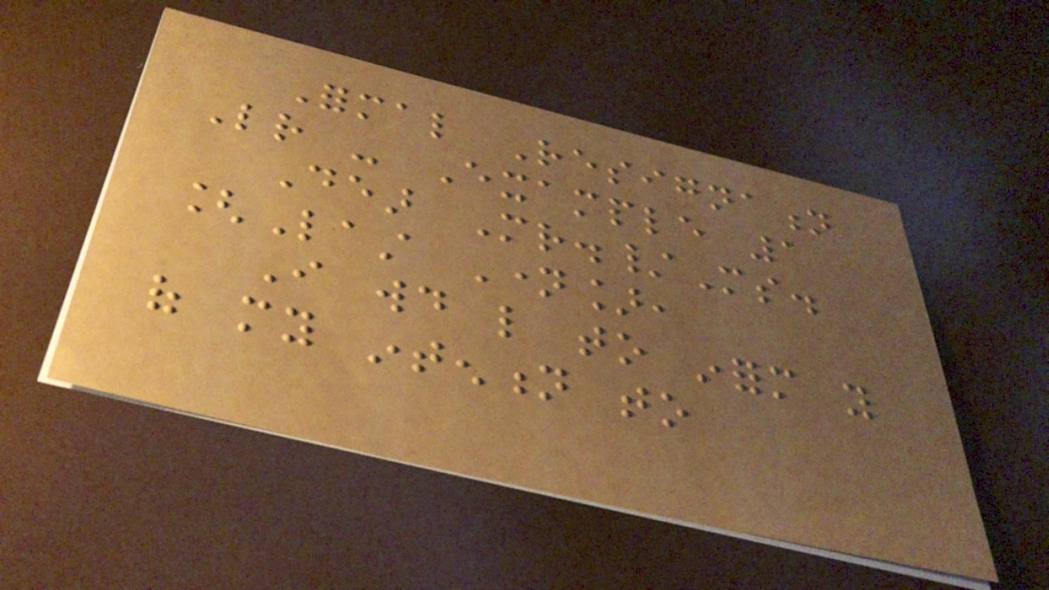Formal Resignation
Letter - Example 1
Dear Mr./Ms.
[Last Name],
I would like to inform you
of my intention to
